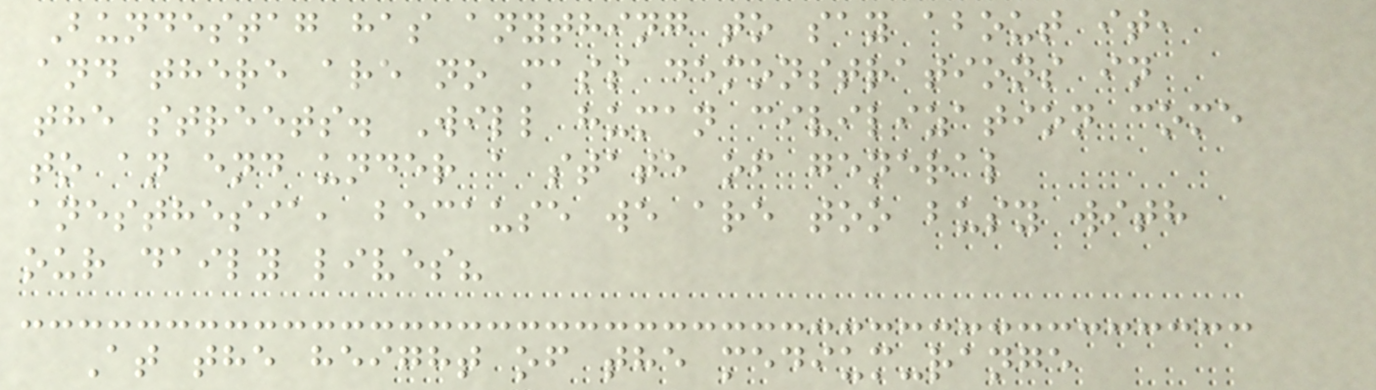Bundestag has anything to say about it,
and there are no mass demonstrations in
the streets. Will human civilization come
to an end under a state of general
anesthesia, because we are too busy with
our daily lives?
At the height of the medium-range
